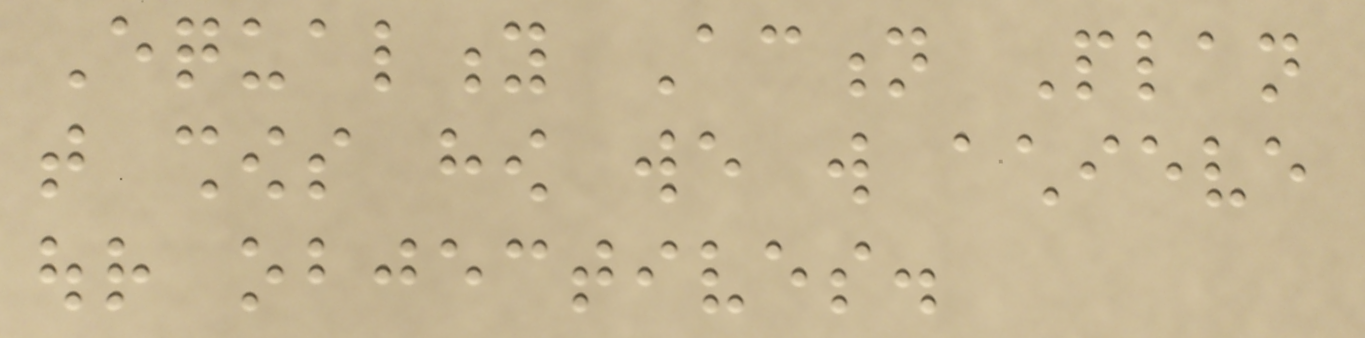Equality Action Plan
that shows how we will achieve
our objectives.
